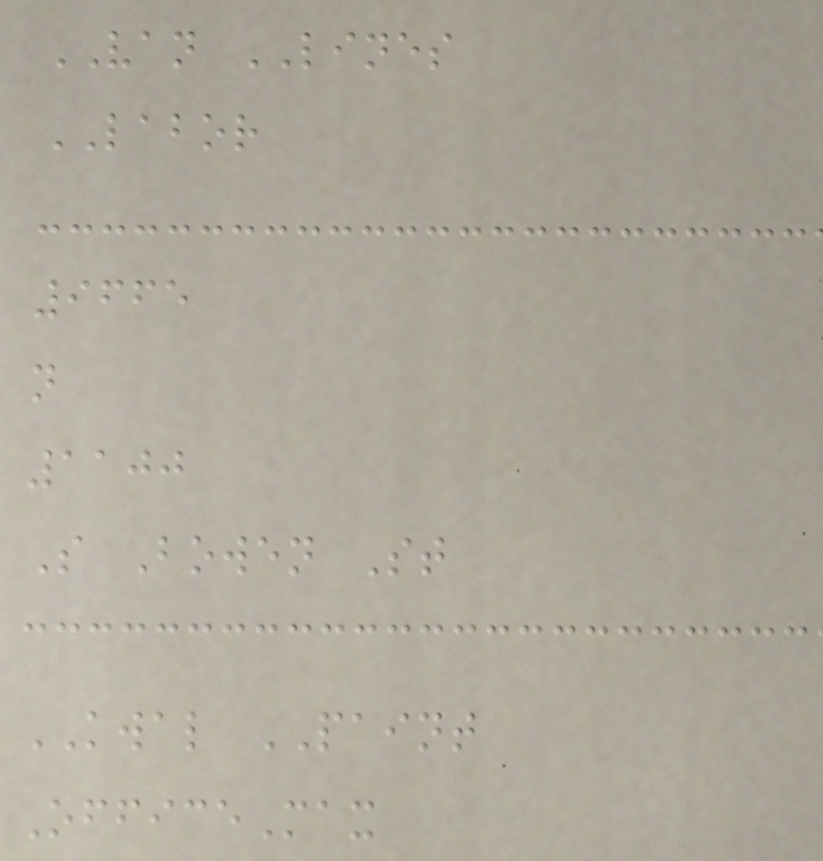VAN LINES
LABOR
9665
n
1100
S Bowen St
KWAL PAINT
OfficeMax
